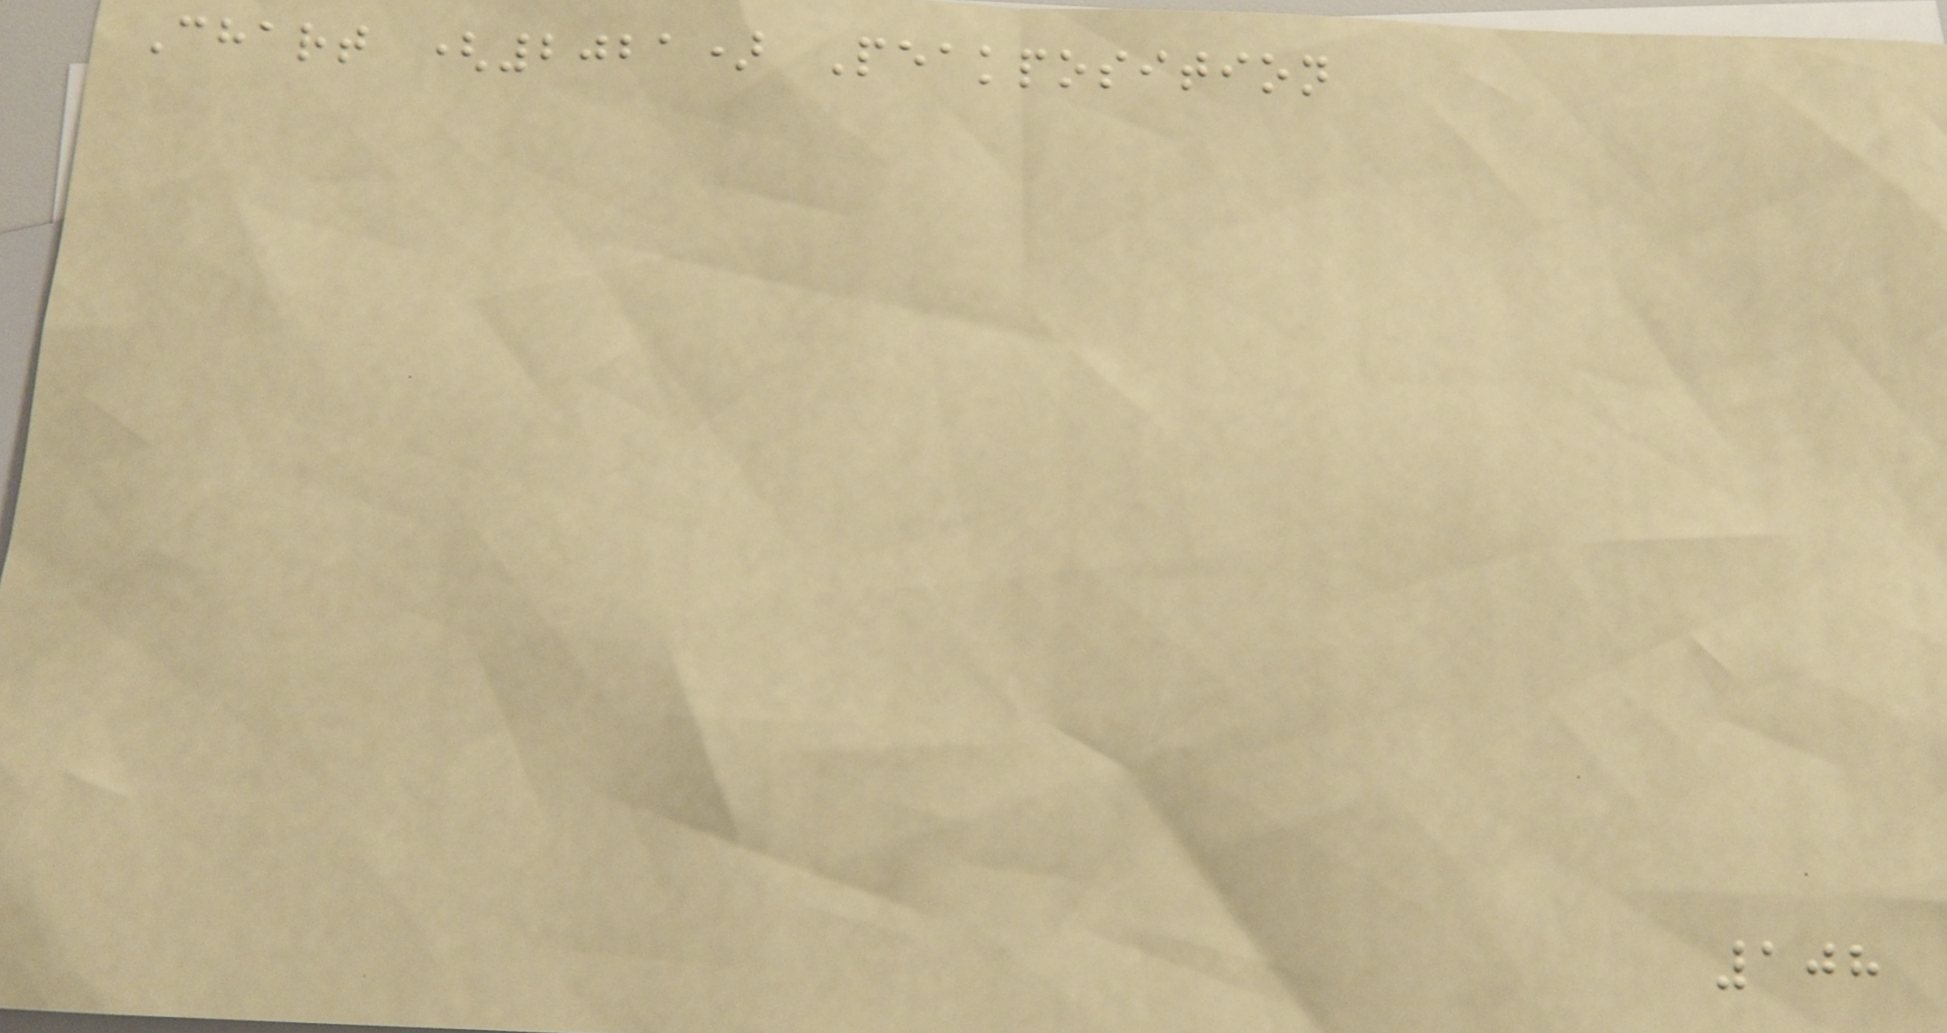Chart (2021) Peakposition
108
